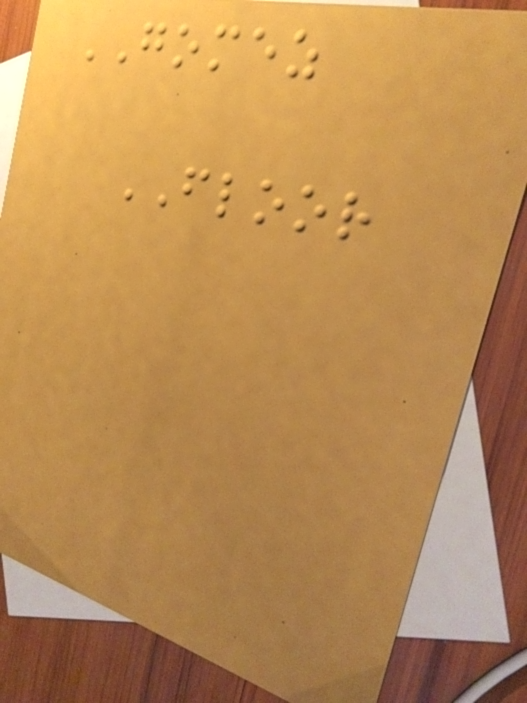GOMEZ
FLOOR
